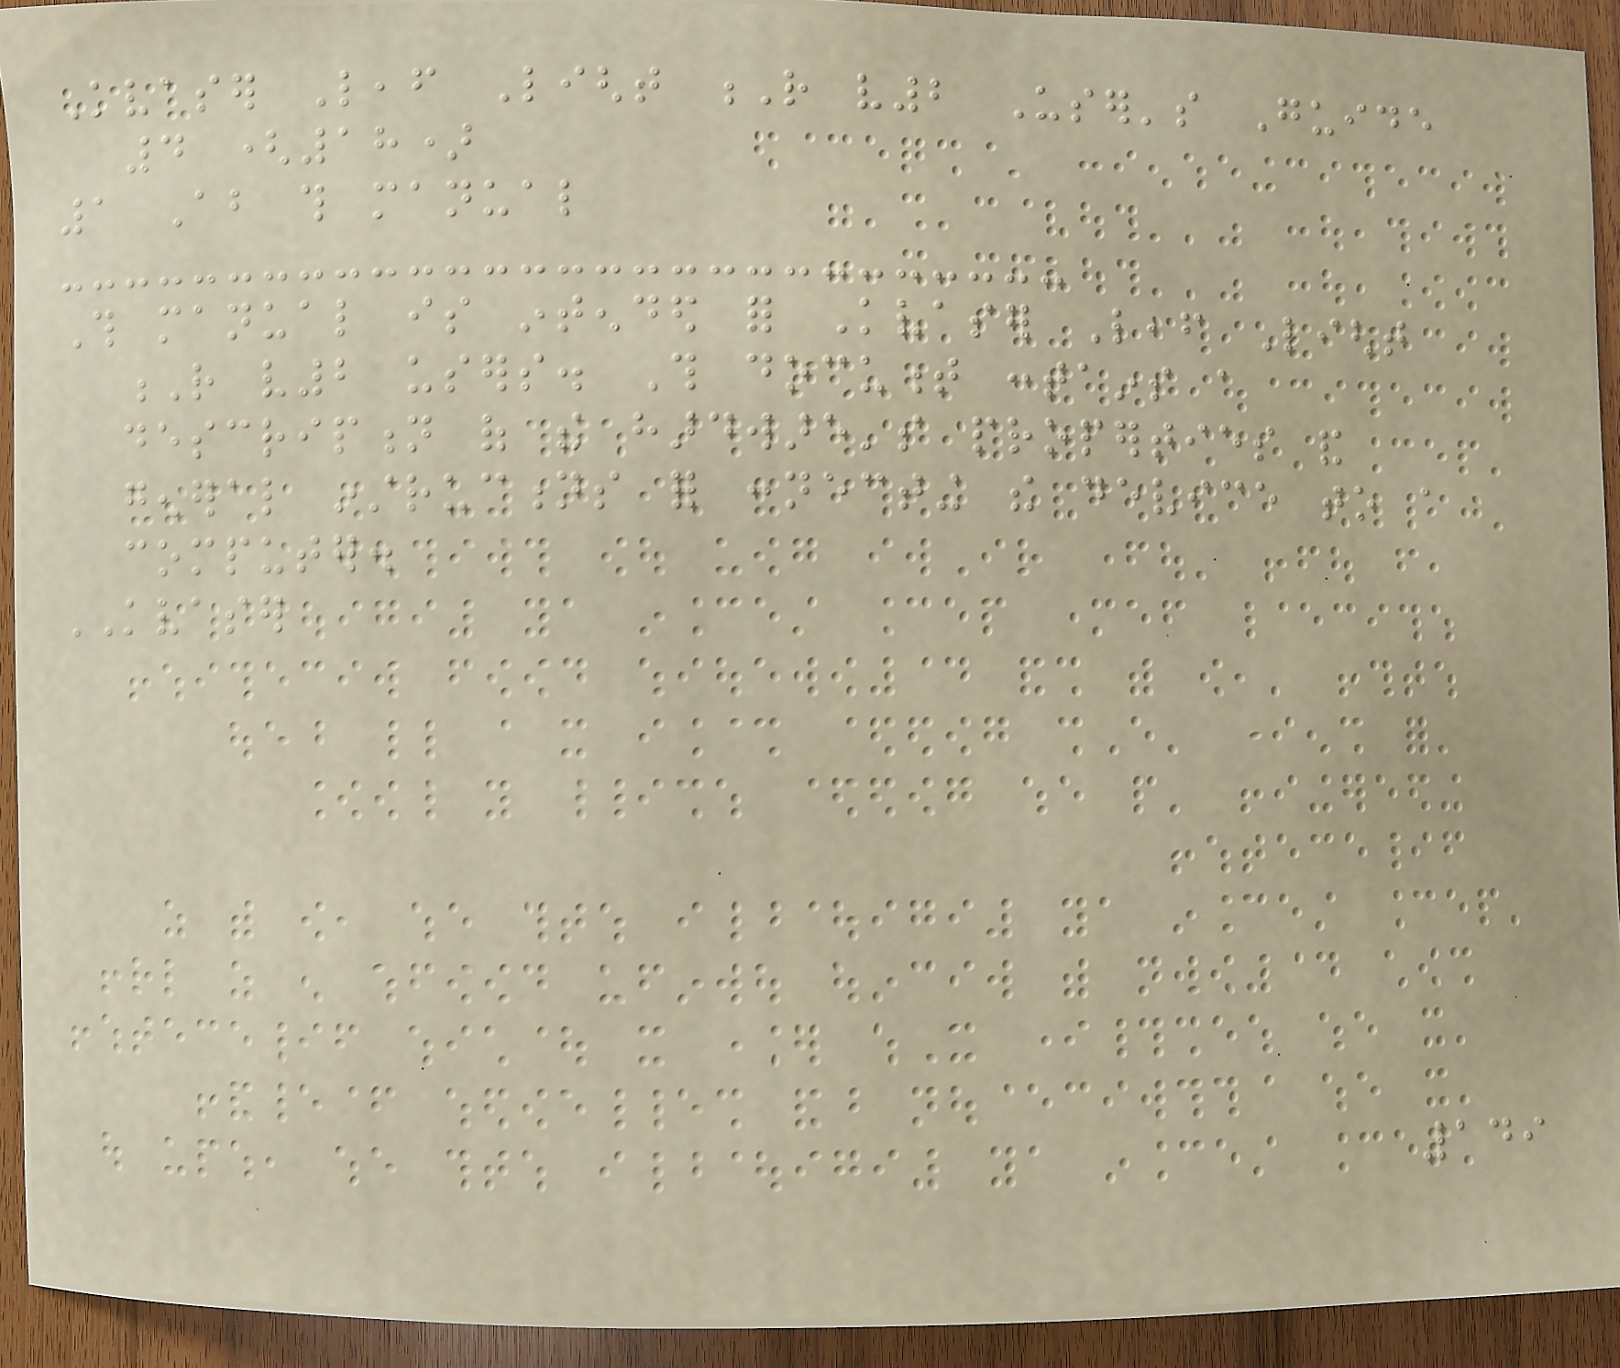Kvaser Leaf Light R v2 User's Guide
4 (18)
1 About this manual
This manual is intended for Kvaser Leaf Light
R v2 users. This document contains a
description of the hardware's properties and
general instructions for connecting the device to a
computer.
KVASER
149
